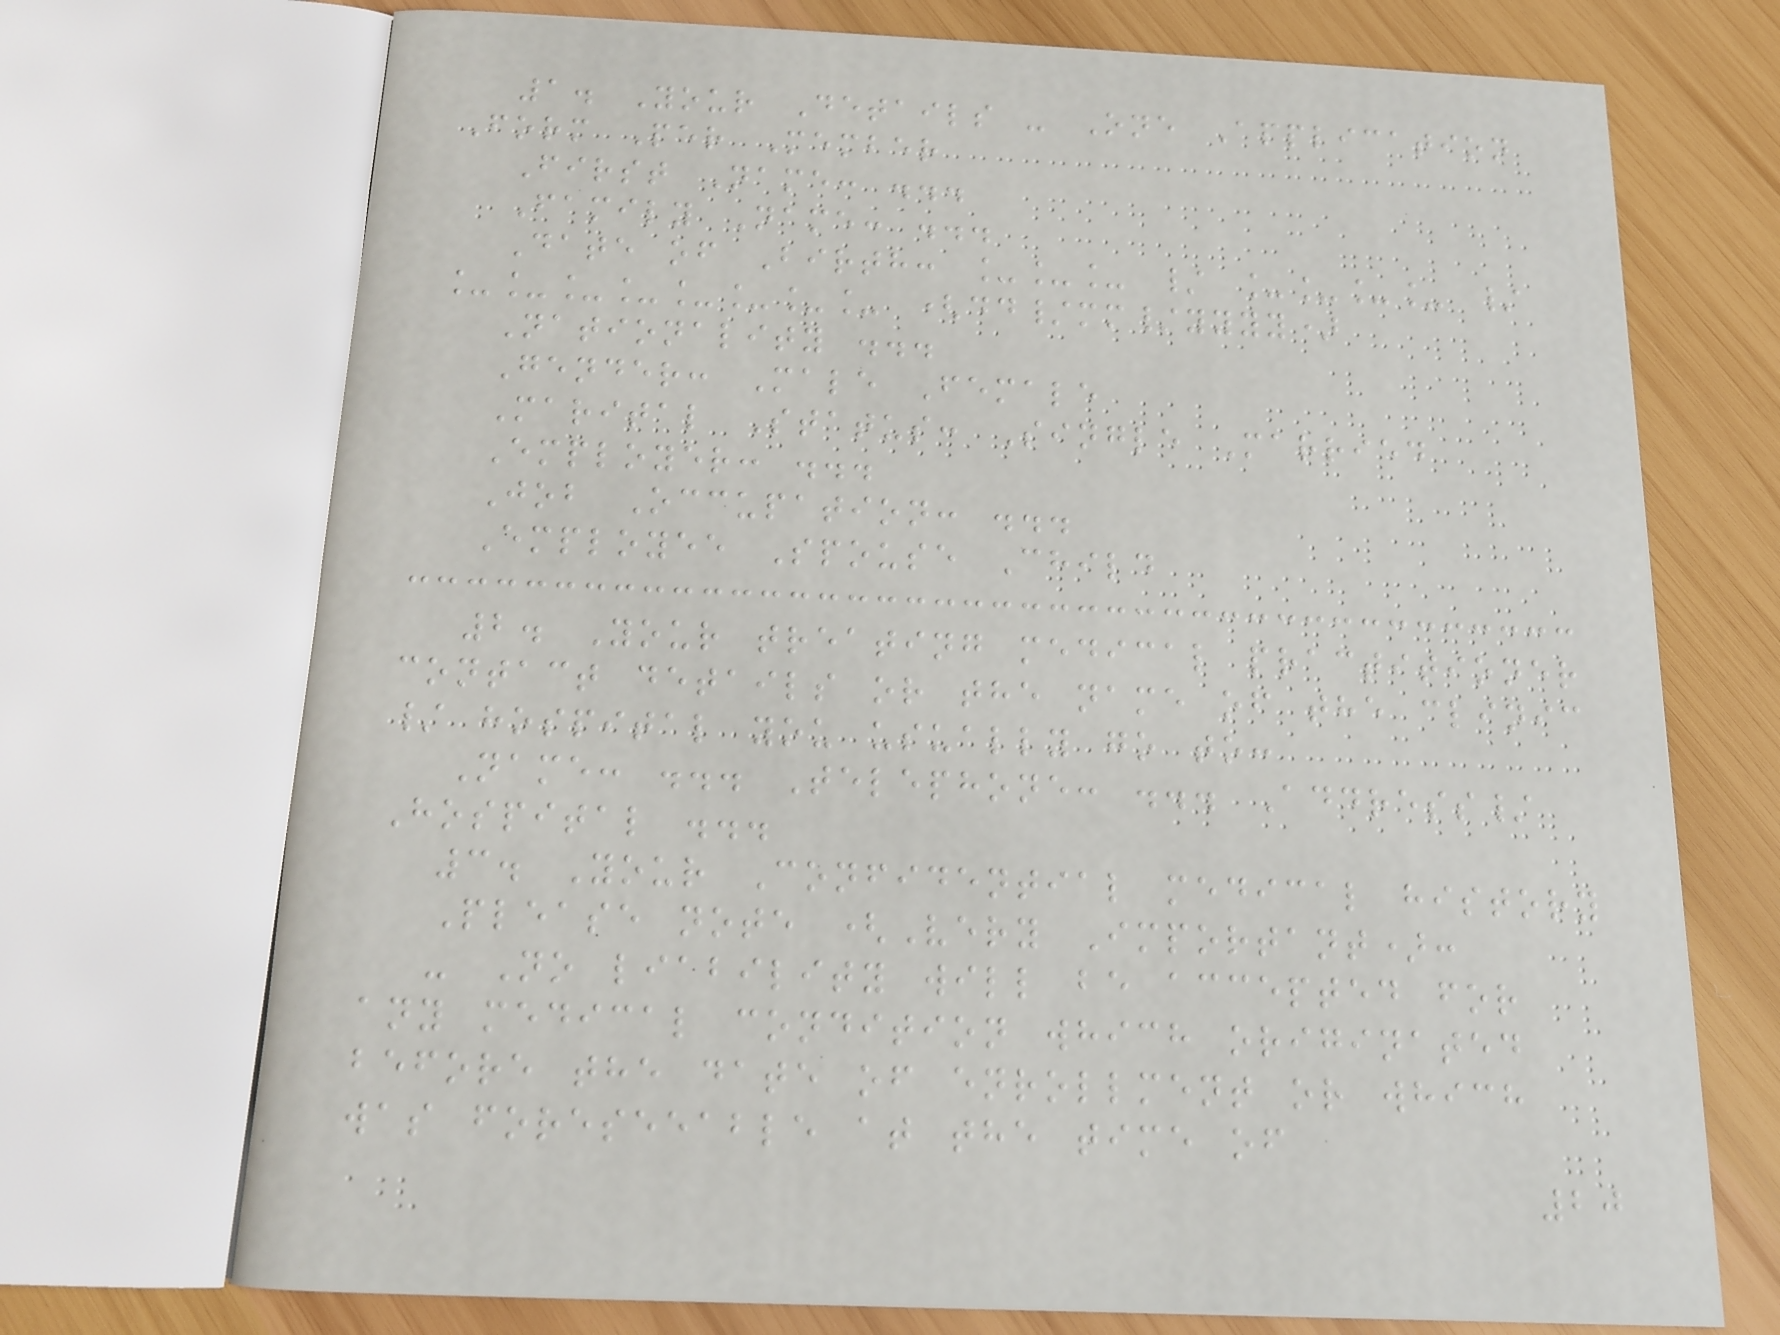1. Your Details - One Application
Form Per Member
First Name: ...
Family Name: ...
Date of Birth: ___ / ____ /
________ (dd/mm/yyyy)
Nationality ...
Gender: Male Female
Marital Status: Single Married
Employer: ...
Job Occupation: ...
Employee Spouse Child
2. Your treating medical practitioner
contact details or the name of the clinic
/ hospital you usually go to:
Name: ... Telephone: ... Address/
Hospital ...
3. Your Confidential medical history
Please note (Very Important):
- No liability will be accepted for
any medical condition which originated
before the date of enrollment or which
was foreseeable at the time of
20
